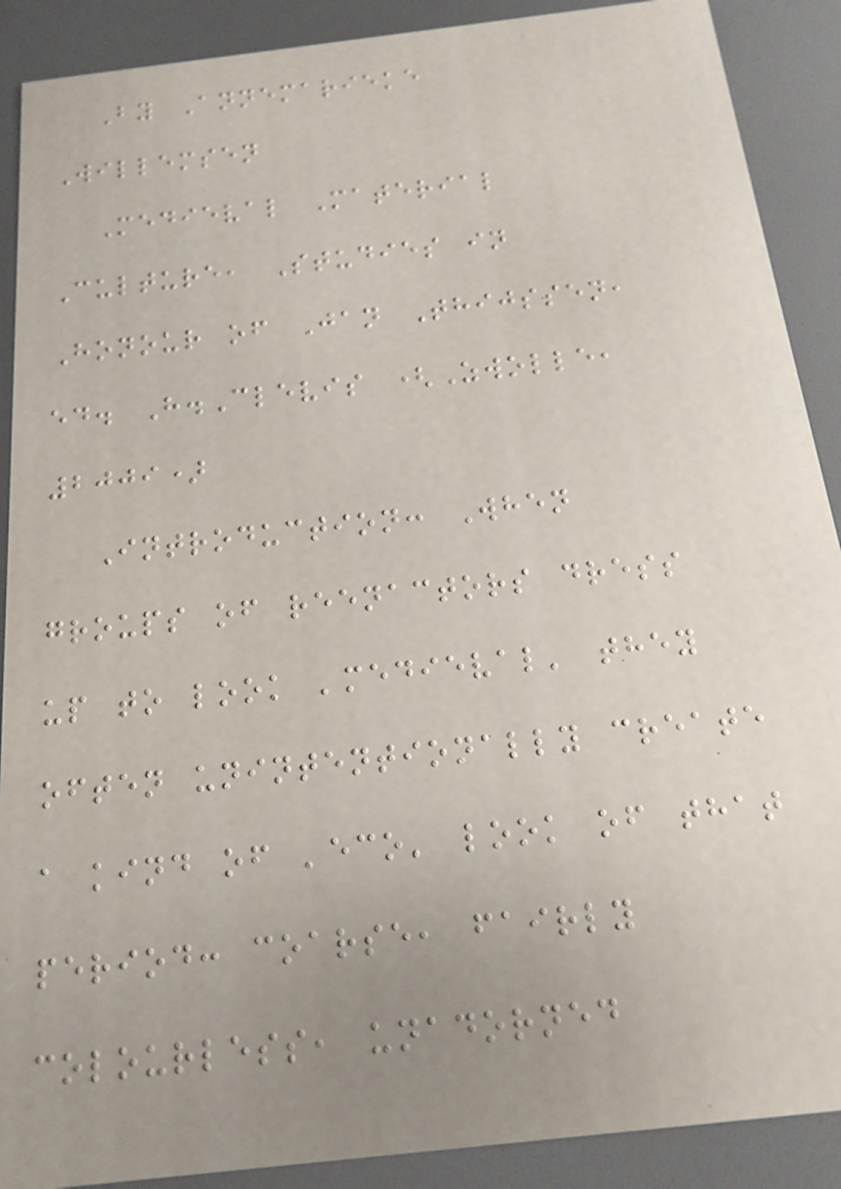By Annemarieke
Willemsen
Medieval Material
Culture, Studies in
Honour of Jan Thijssen,
ed. H.Clevis (Zwolle,
2009)
Introduction: When
groups of reenactors dress
up to look 'medieval' they
often unintentionally create
a kind of 'eco' look of that
period: coarse, fairly
colourless, unadorned
